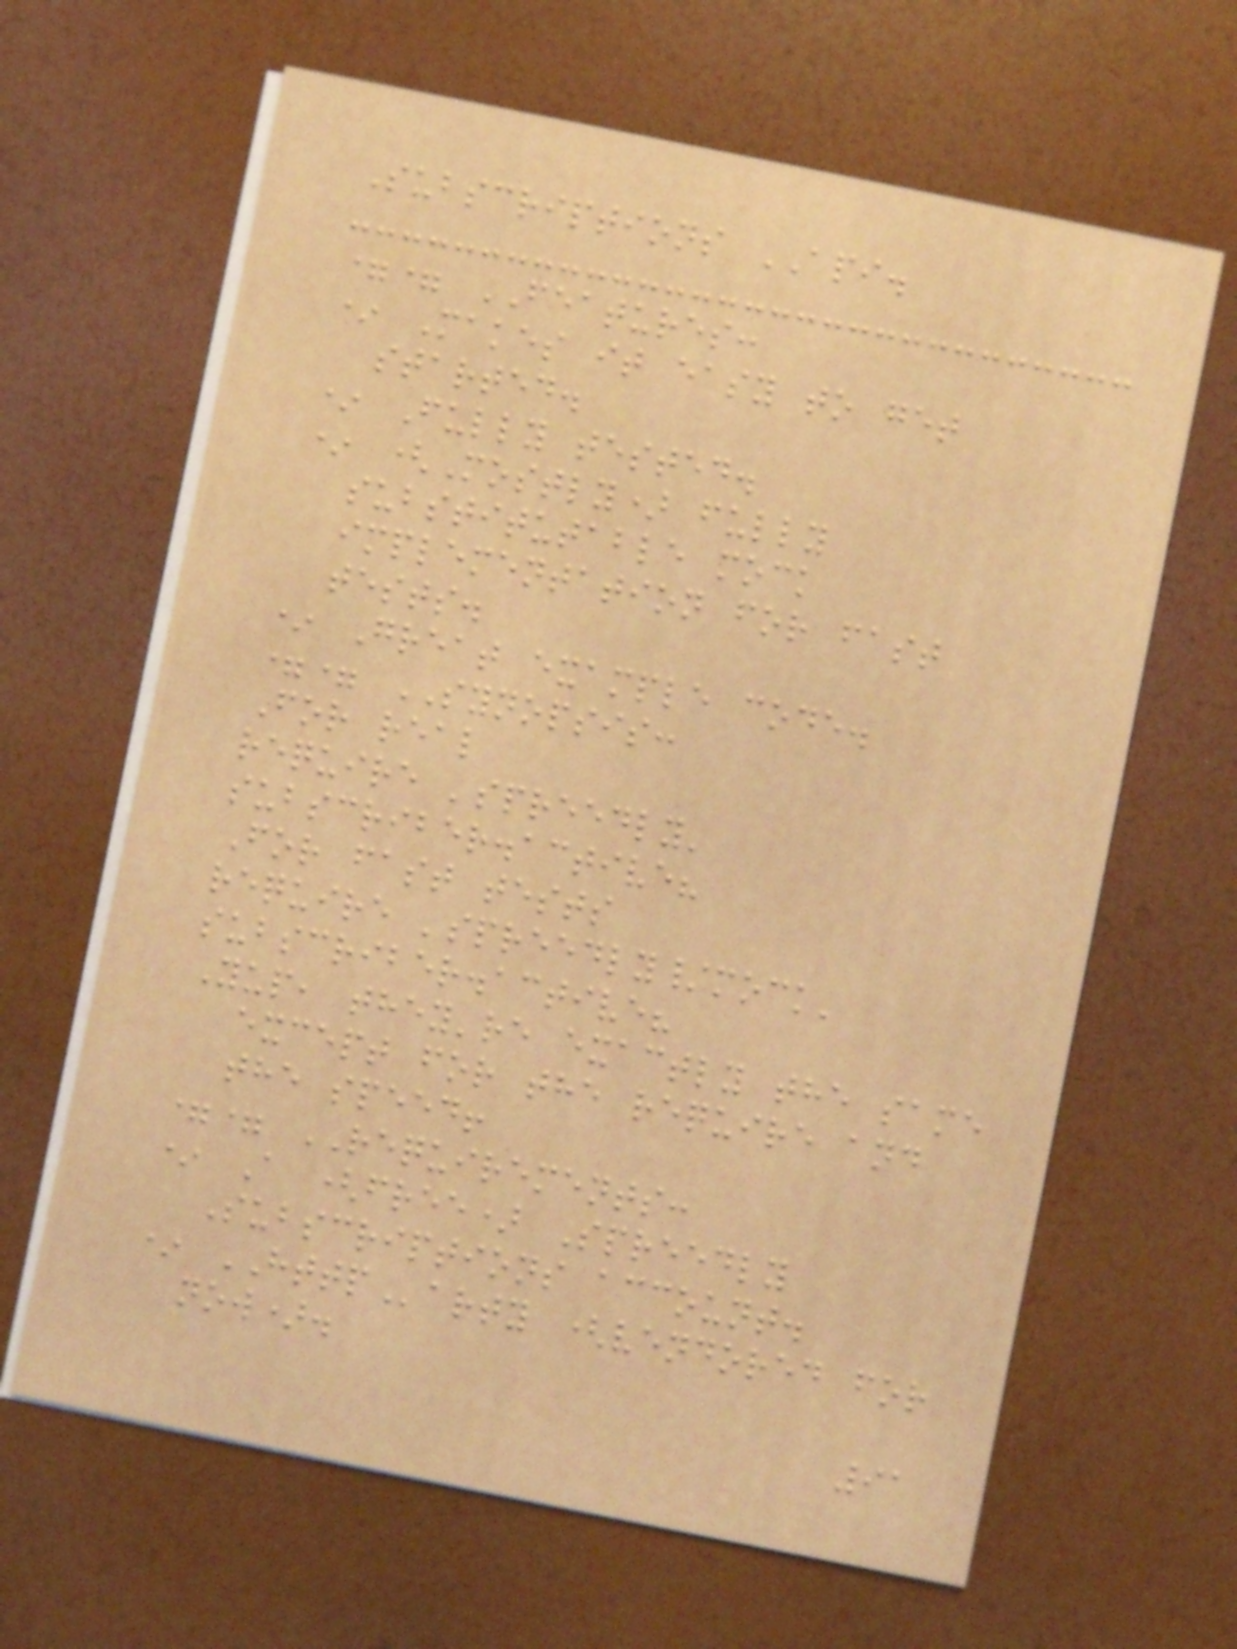Subscriptions API.
== FEATURES:
* Makes it easy to get
started.
* Fully tested.
* (Mostly) fully
substitutable mock
implementation for fast
tests.
* Great example code.
== SYNOPSIS:
For real
require 'spreedly'
subscriber.active?
For fast tests
require 'spreedly/mock'
subscriber.active?
Yup, they're exactly the same
except for the require and
the speed!
== REQUIREMENTS:
* A (free) Spreedly
Subscriptions account.
* HTTParty (vendored for
now).
91
